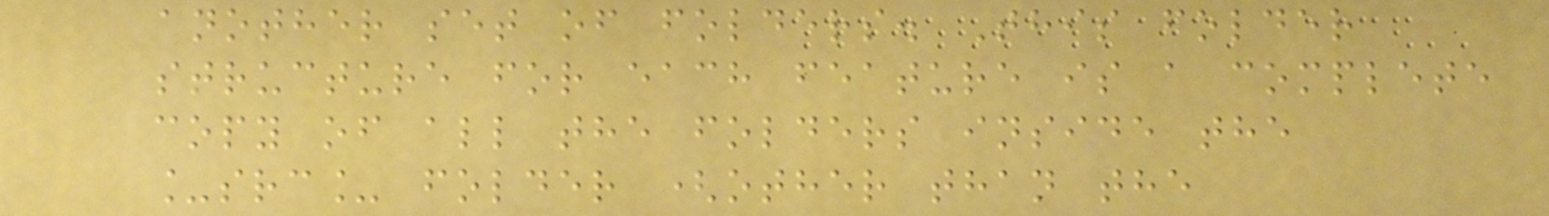another set of folders. This folder
structure for each feature is a complete
copy of all the folders inside the
_src_ folder (other than the
